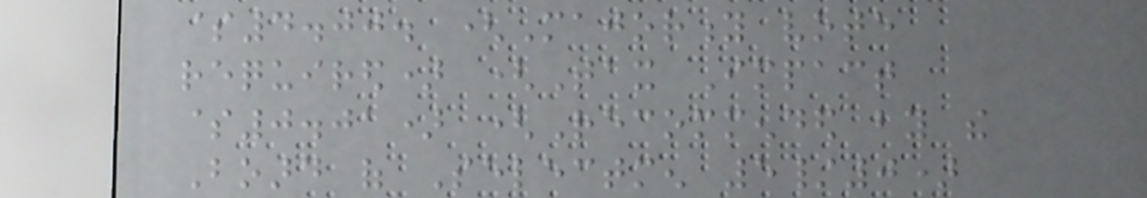$4.00. (Majority vote
required) (Tax Impact
$0.01) (Recommended by the
Board of Selectmen 5/0)
